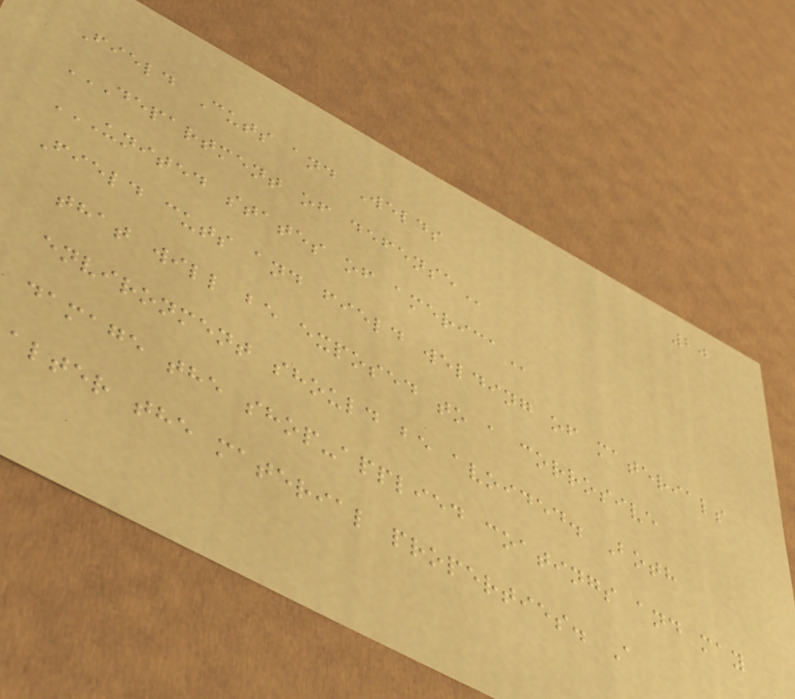20
Field Cuts and Welds
DEPARTMENT OF DEFENSE
UNITED STATES OF AMERICA
Field cuts and field welding of materials
that will be exposed to a corrosive
environment should be avoided. Both
damage the shop-applied coatings and may
alter the material properties. A
